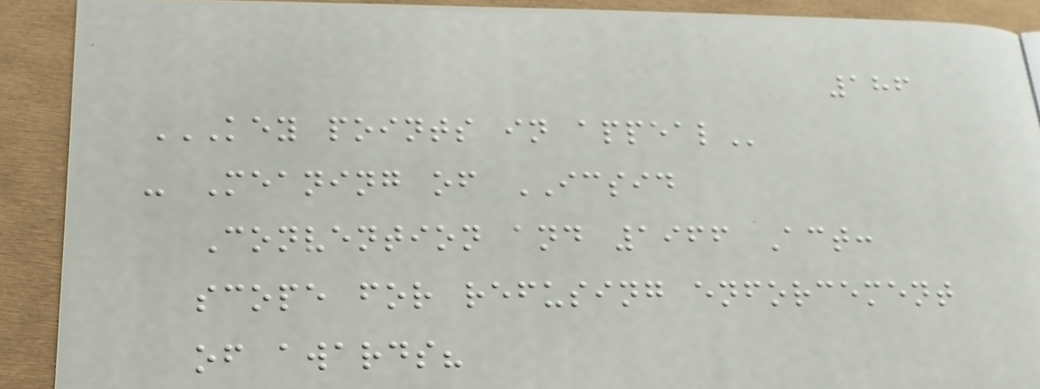186
KEY POINTS IN APPEAL
- Meaning of ICSID
Convention and 1966 Act:
scope for refusing enforcement
of awards?
